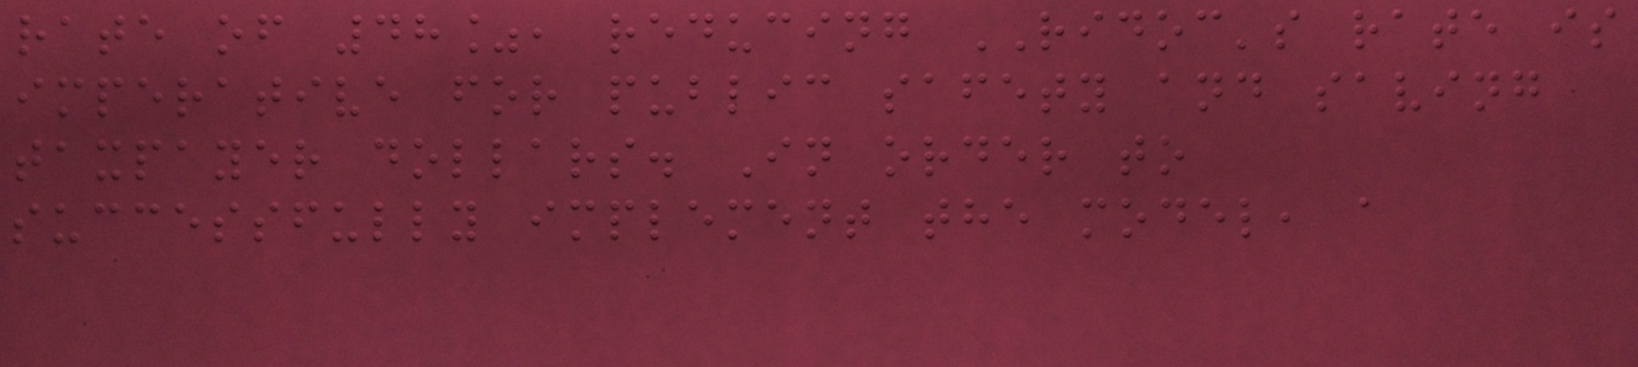rate of 48%, reducing RIDOC's rate is
imperative for public safety and saving
taxpayer dollars. In order to
successfully implement the model, a
